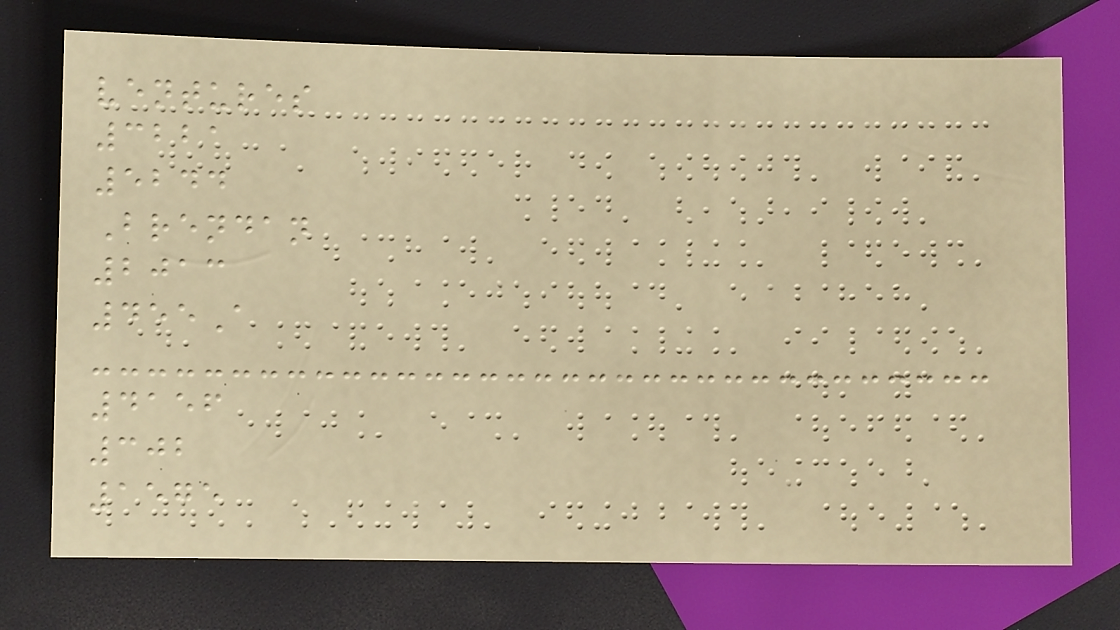ventures
3221
5244
Brendan
2013
455A
4156
302
1575
